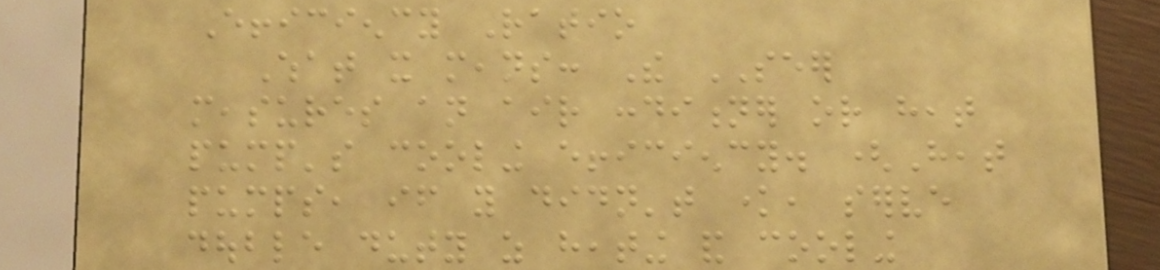Efficiency Ratio
What it means: The SEER
measures an air conditioner or heat
pump's cooling efficiency. (Heat
pumps, if you didn't know, serve
double duty as heating and cooling
